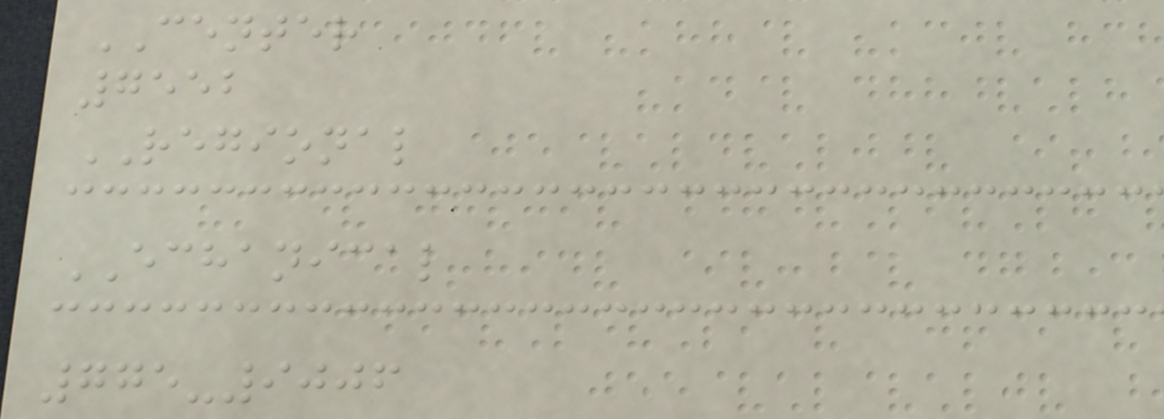CENTER
7552
REGIONAL
ECHANICAL
775-9006
